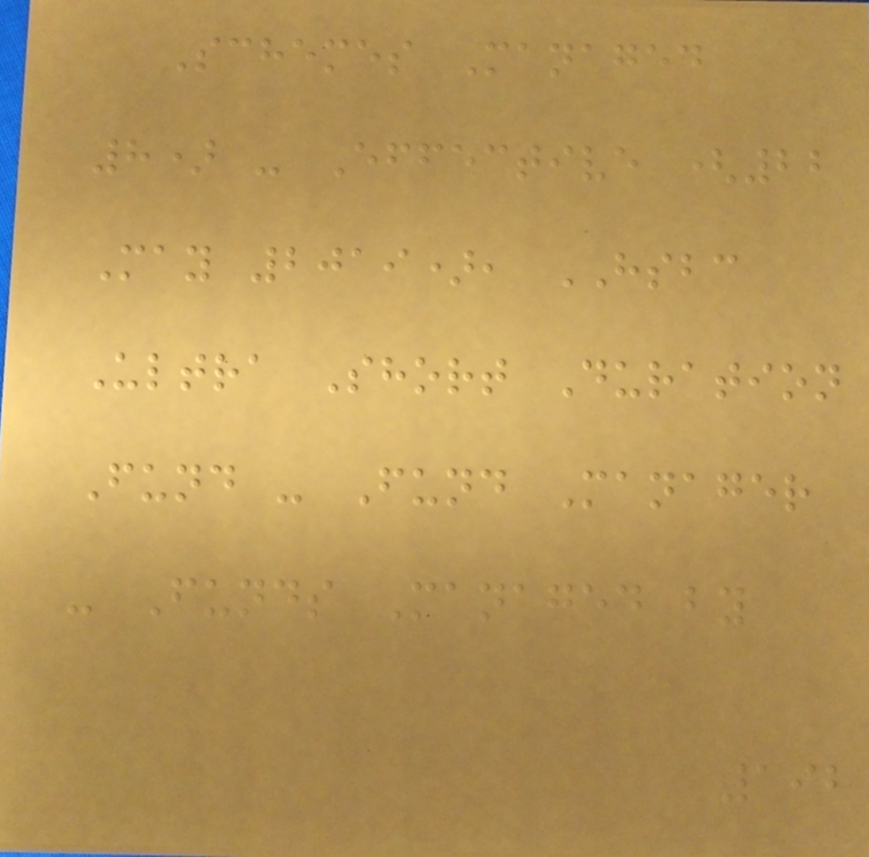Schemes Managed
8) - Effective (22
May 2019), HSBC
Ultra Short Duration
Fund - Fund Manager
- Funds Managed by
192
